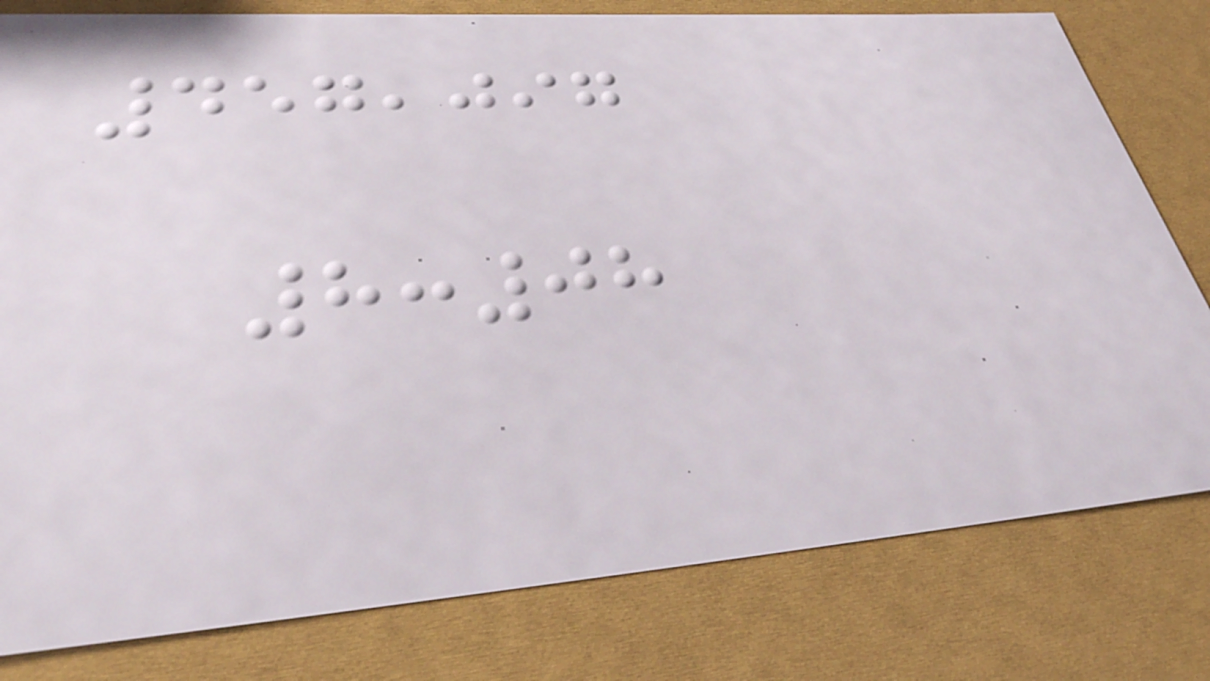457,097
8:08
